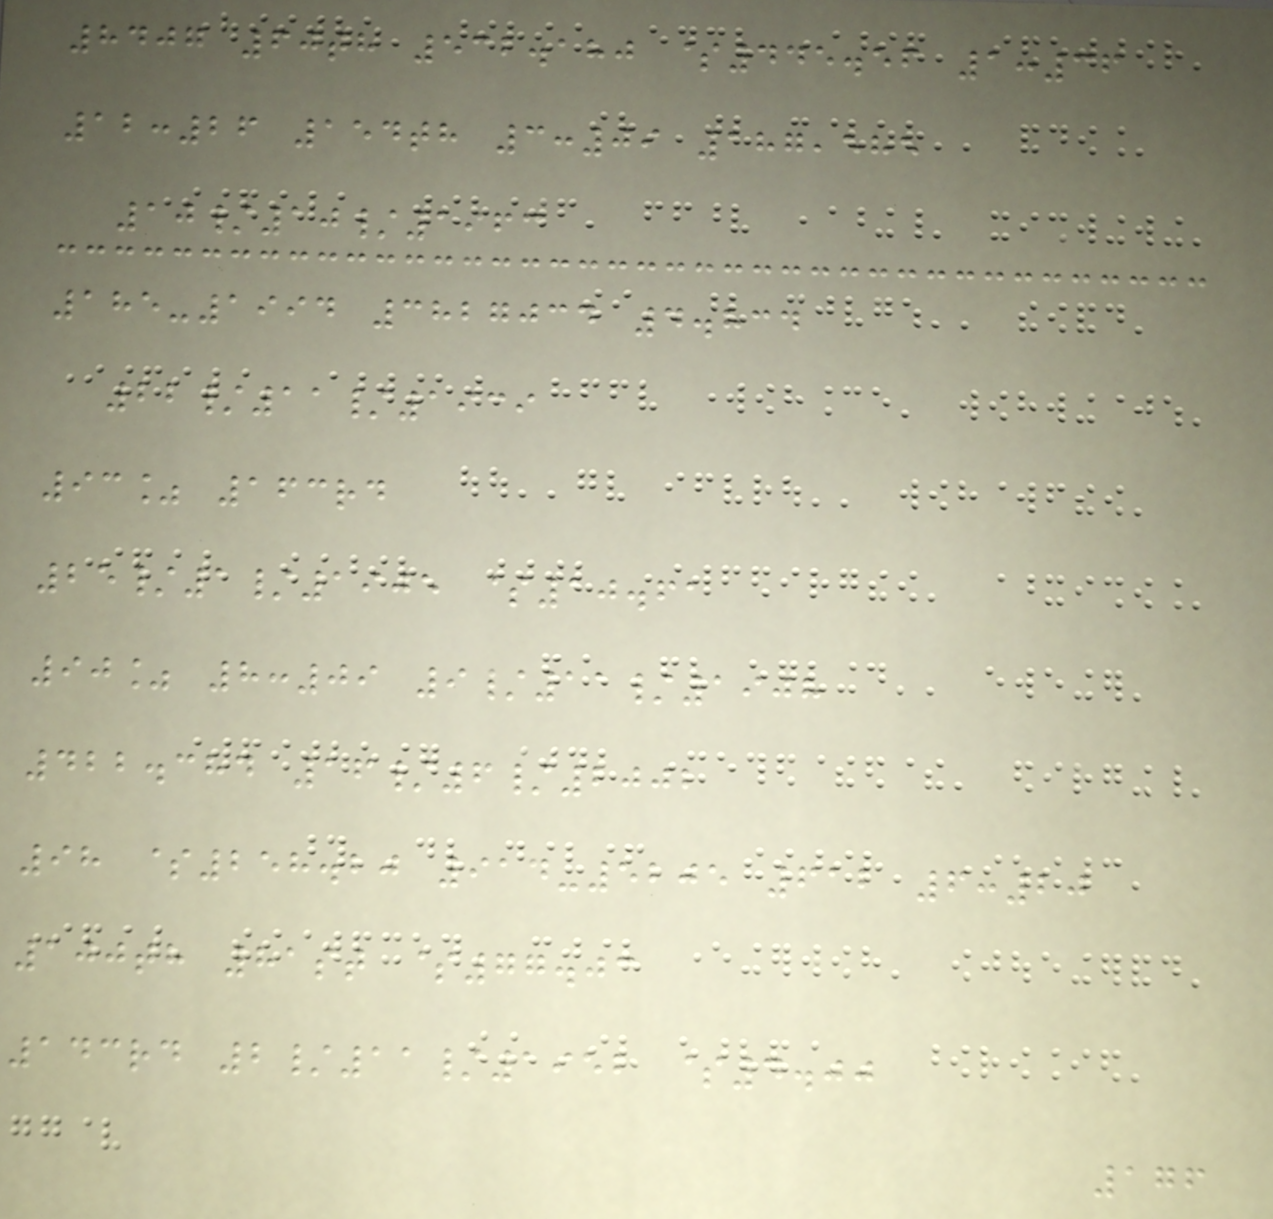8407 60th 532.180 $445.56 1:36
12:26 154th 3:09 187,585
10/10/1963
185-1994 3827034 4.834
22/11/1939
93% 163rd
25/1/1905 $10.61
90% 8:09 9/11/1908
422.384 16/6/2002
98 $258.20 914-5205 612 6:20
100th 81st $77.03
143rd 2/11/1952 $4.00
176
